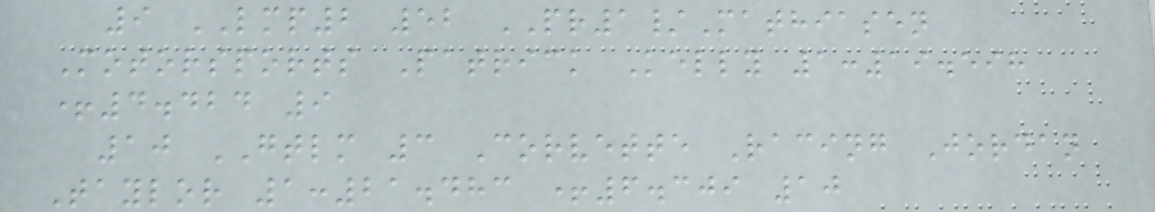9 LMP2 52 PR1/Mathiasen
Motorsports Patrick Kelly 1:19.598
+4.424 9
10 GTLM 3 Corvette Racing Jordan
Taylor 1:21.483 +6.309 10
